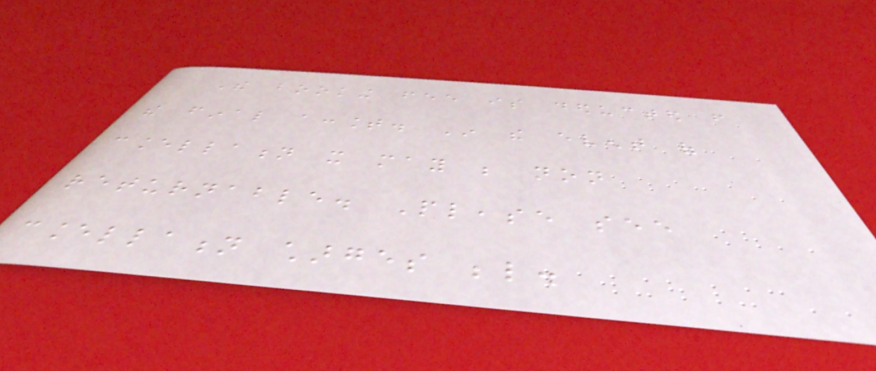The booking fee is deducted from
the final account. In the event of
cancellation it may be non
returnable. Please see
cancellation charges below.
